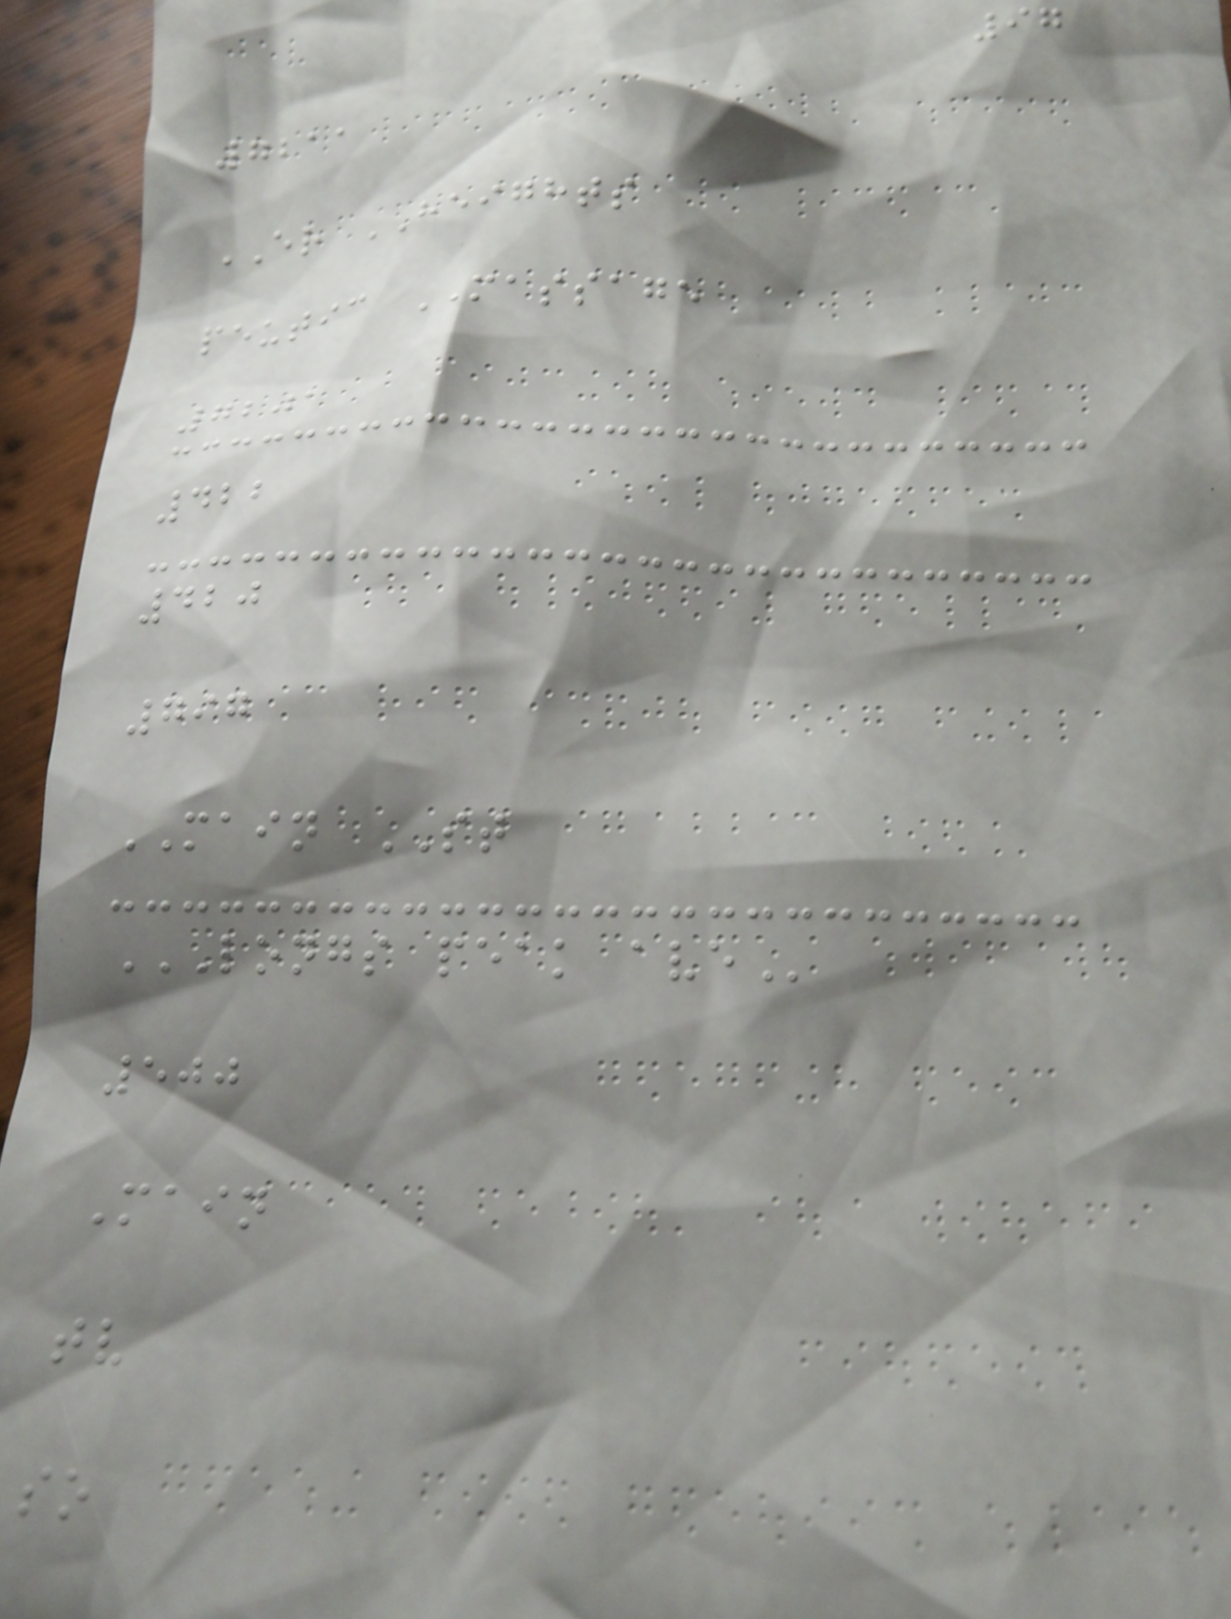97
7211
ER HEIGHTS
peutic MASSAGE
7201
422
420
797
MAIN ST
LONGS PEAK AVE
500
Main
tv
so
